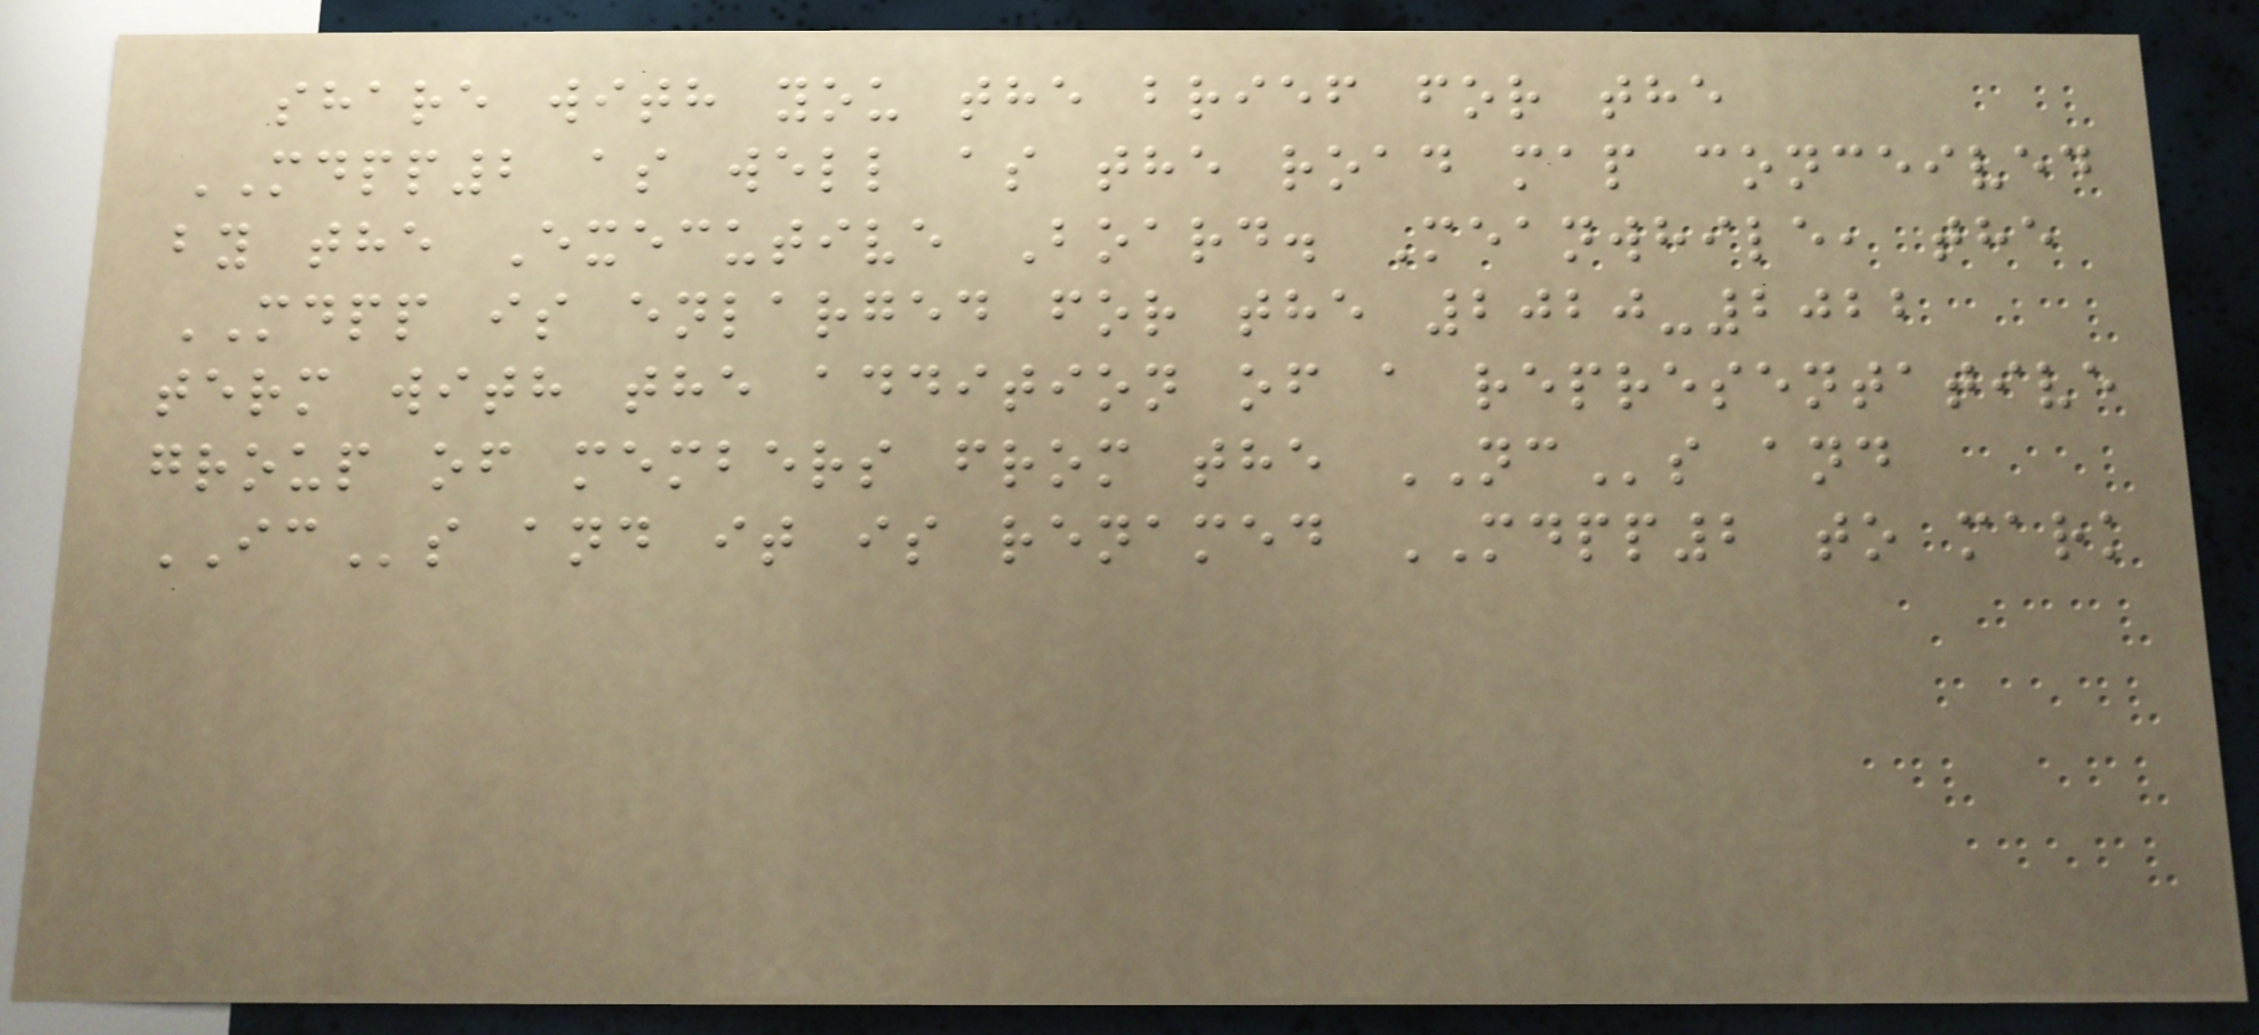share with you the brief for the
MDPP2 as well as the road map conceived
by the Executive Board. Meanwhile, the
MDPP is enlarged for the 2020-2022
term with the addition of a representative
group of members from the NCs and
ICs and it is renamed MDPP2 to mark
